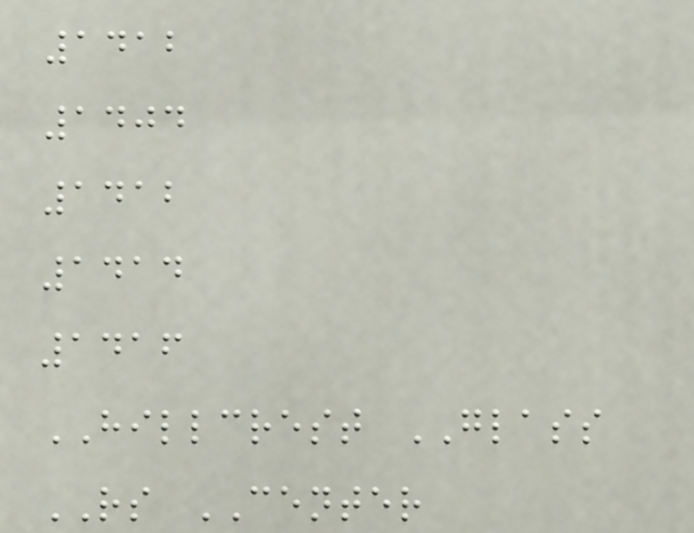1412
1404
1412
1414
1416
HILLCREST GLASS
RS CENTER
